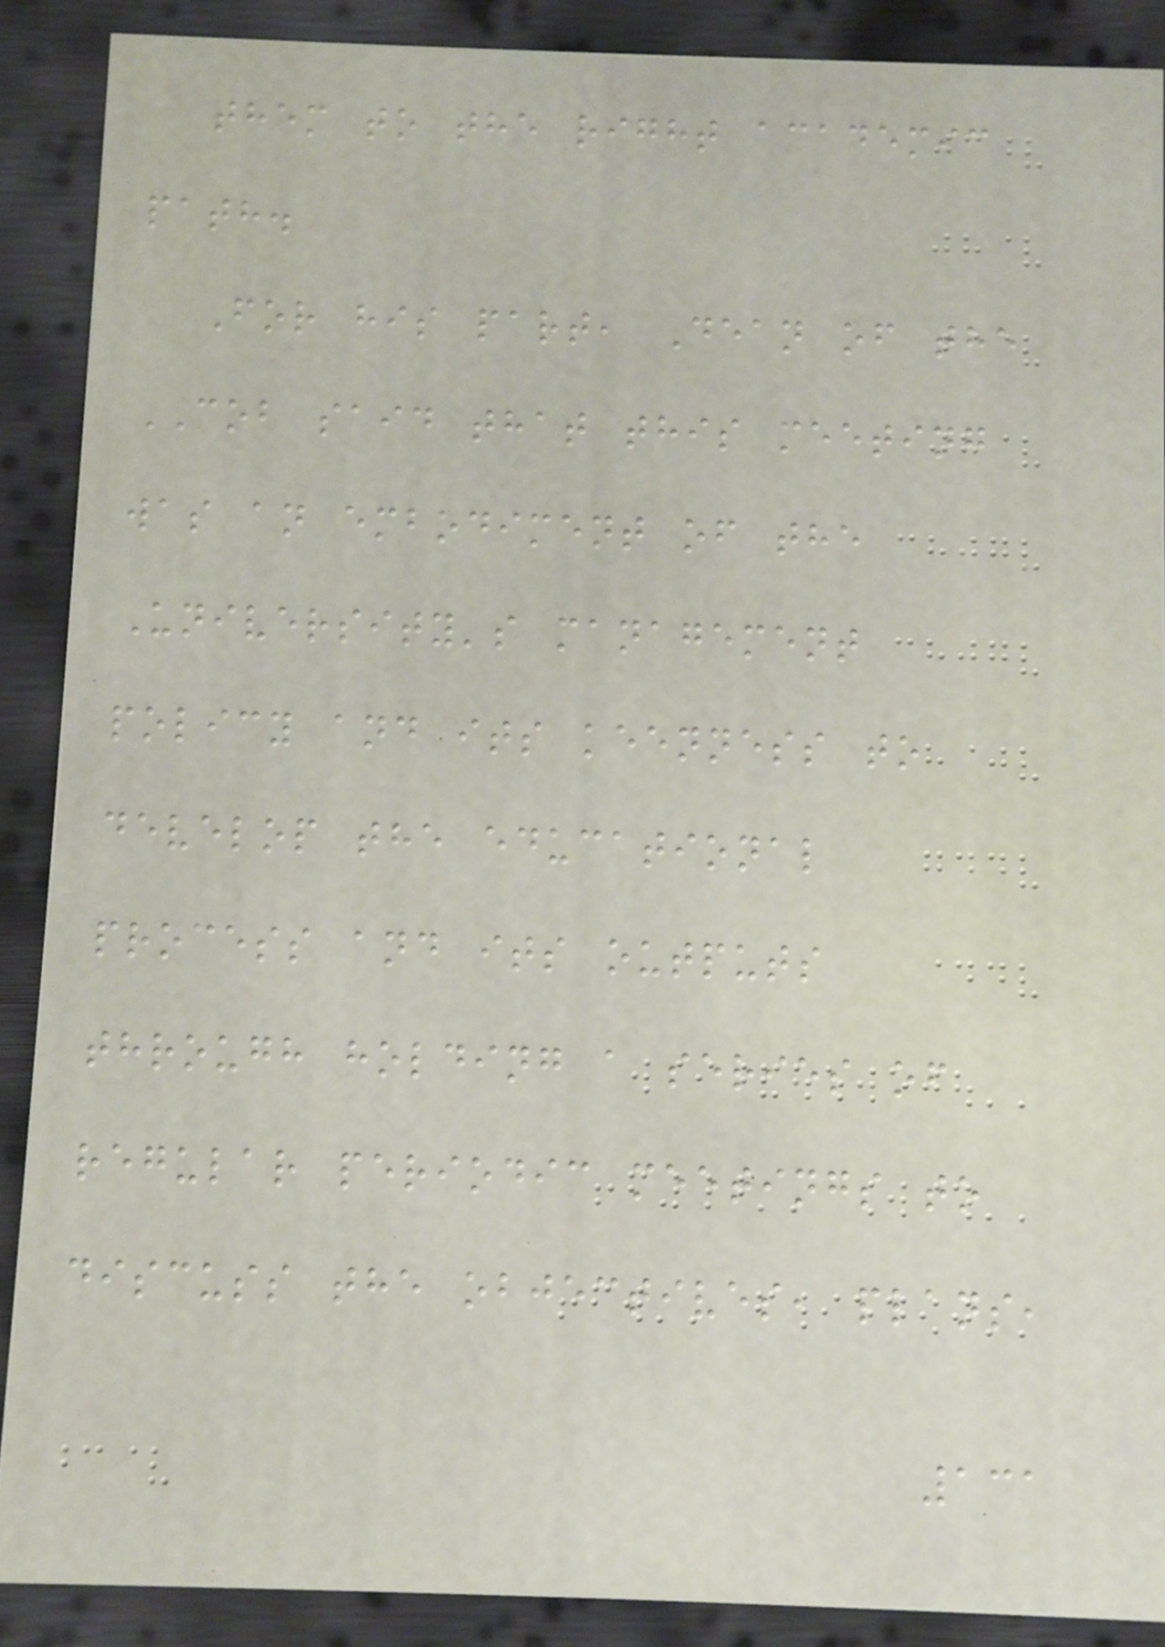them to the right academic
path.
For his part, Dean of the
COB said that this meeting
was an embodiment of the
University's management
policy and its keenness to
develop the educational
process and its outputs
through holding a series of
regular periodic meetings to
discuss the objectives, plans,
131
